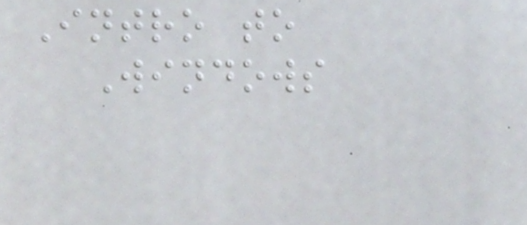Intro to
Windows
